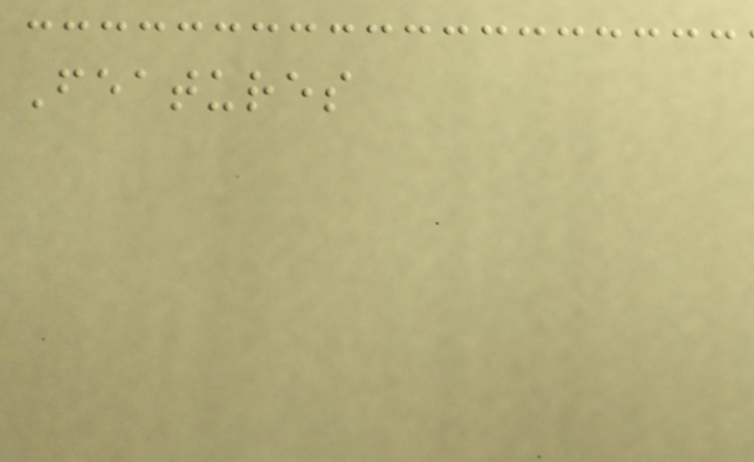Features
